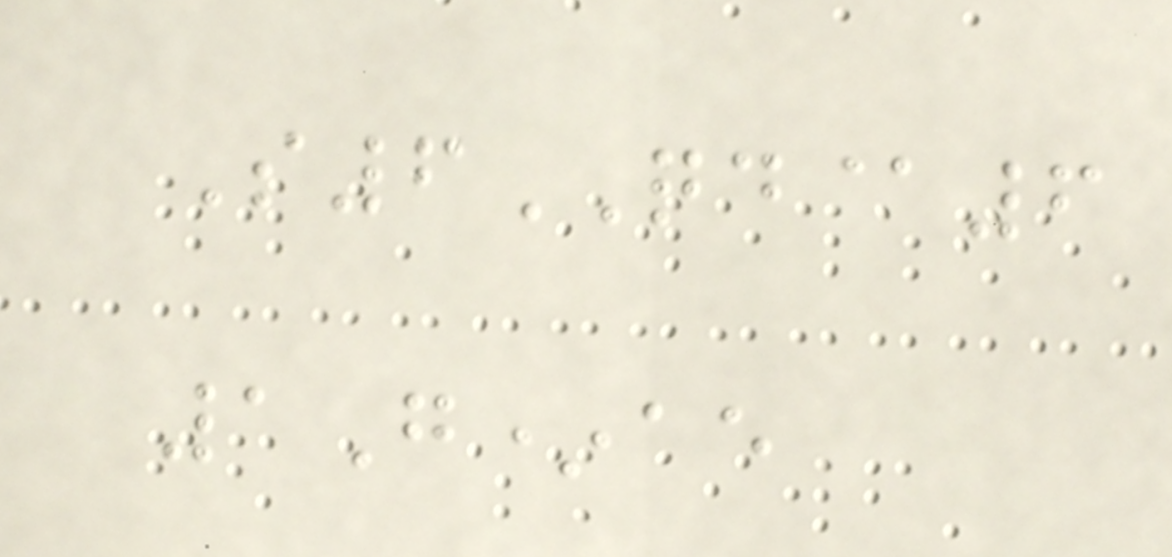S6QD@6
1G*ae
